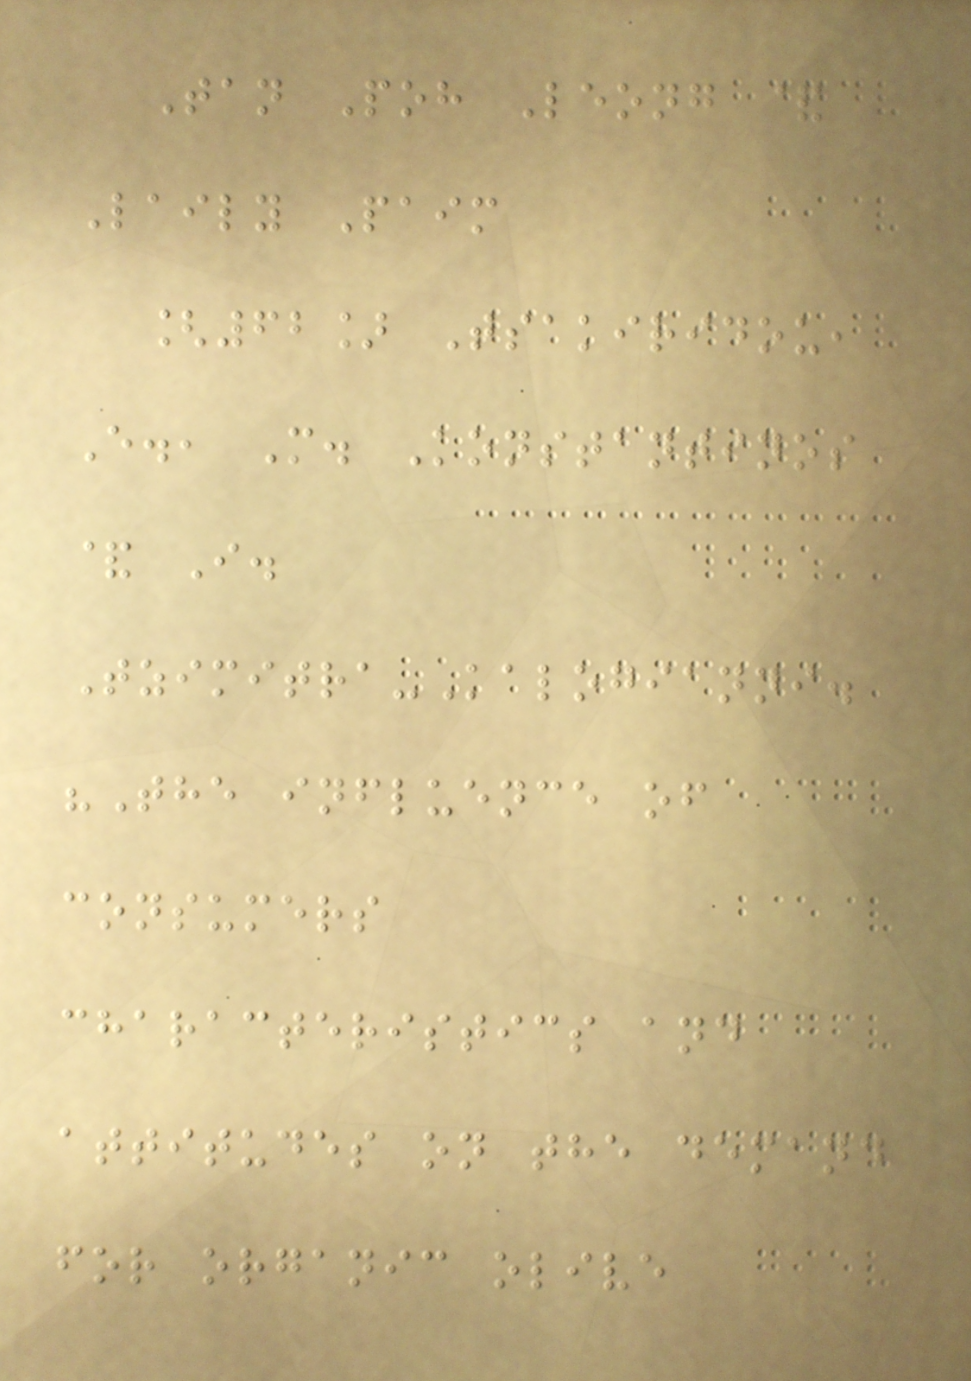Tan Poh Leong &
Laily Paim
[62] Tsakiridou,
E., M. Konstantinos
& I.
Tzimitra-Kalogianni.
"The influence of
consumers
characteristics and
attitudes on the demand
for organic olive
